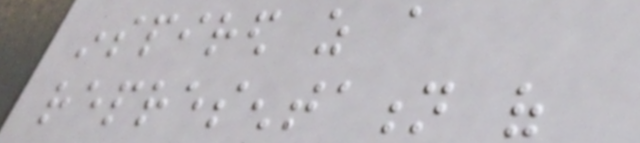inspired as a
representation of
